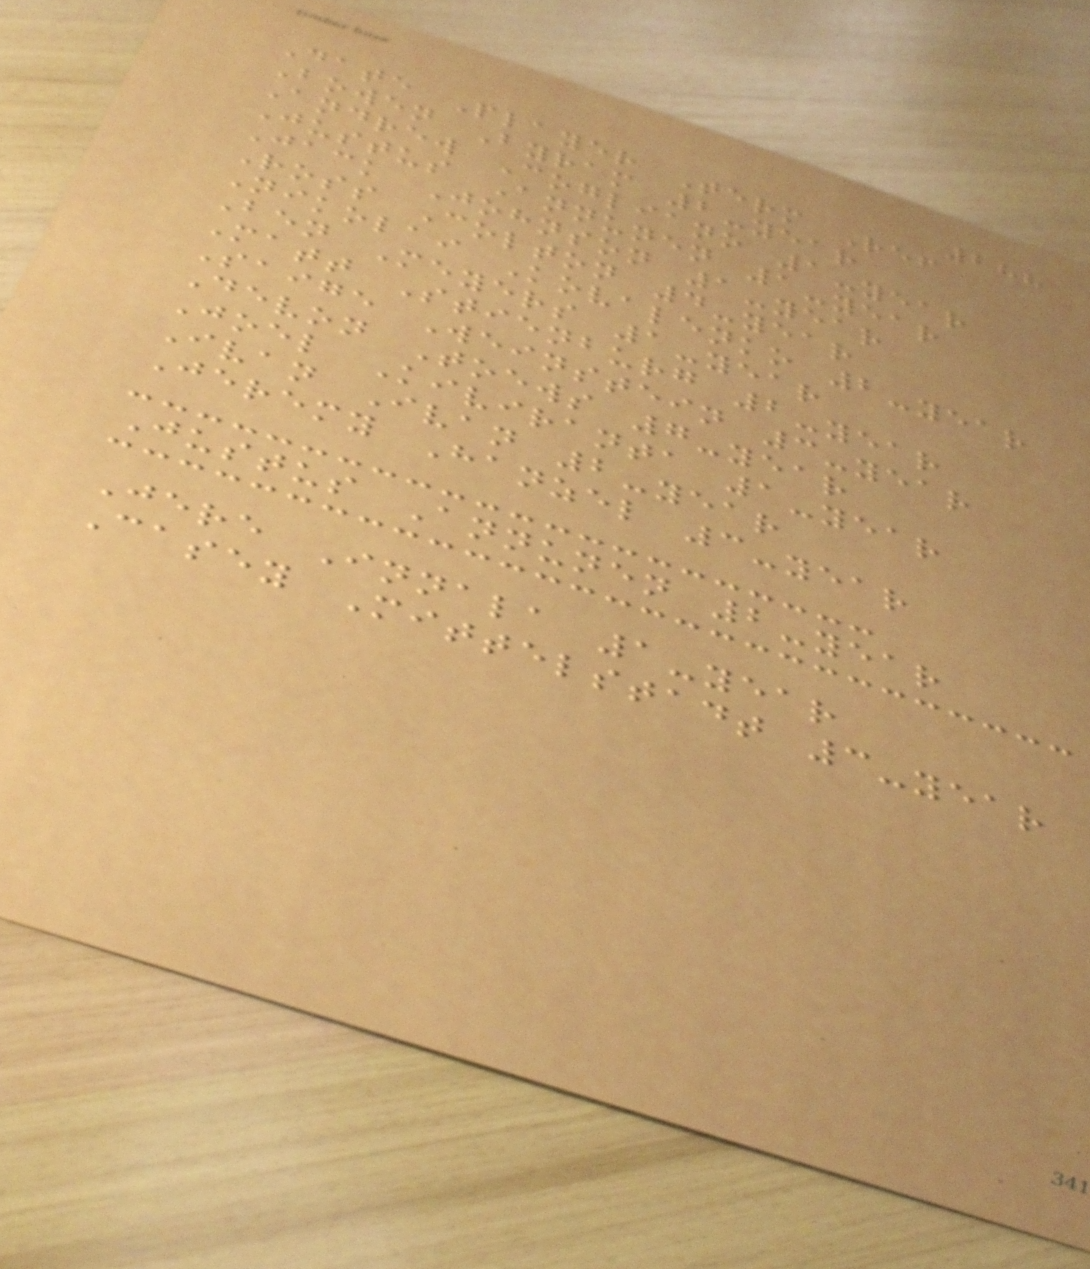288
Date Player Term Ref
Bowen Byram 2-year
Andrew Cogliano 1-year
Justus Annunen 1-year
Jack Johnson 1-year
Ross Colton 4-year
Nikolai Kovalenko 2-year
Ben Meyers 1-year
Matt Stienburg 2-year
Saige Weinstein 3-year
Devon Toews 7-year
Joel Kiviranta 1-year
Ivan Ivan 2-year
Jeremy Hanzel 3-year
Justus Annunen 2-year
Jere Innala 1-year
Casey Mittelstadt 3-year
